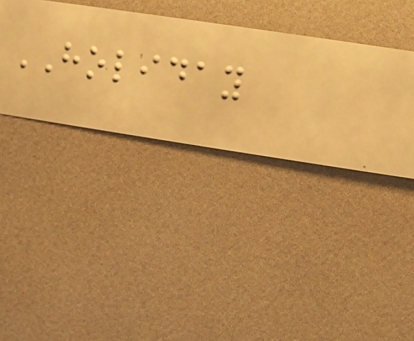HOLIDAY
